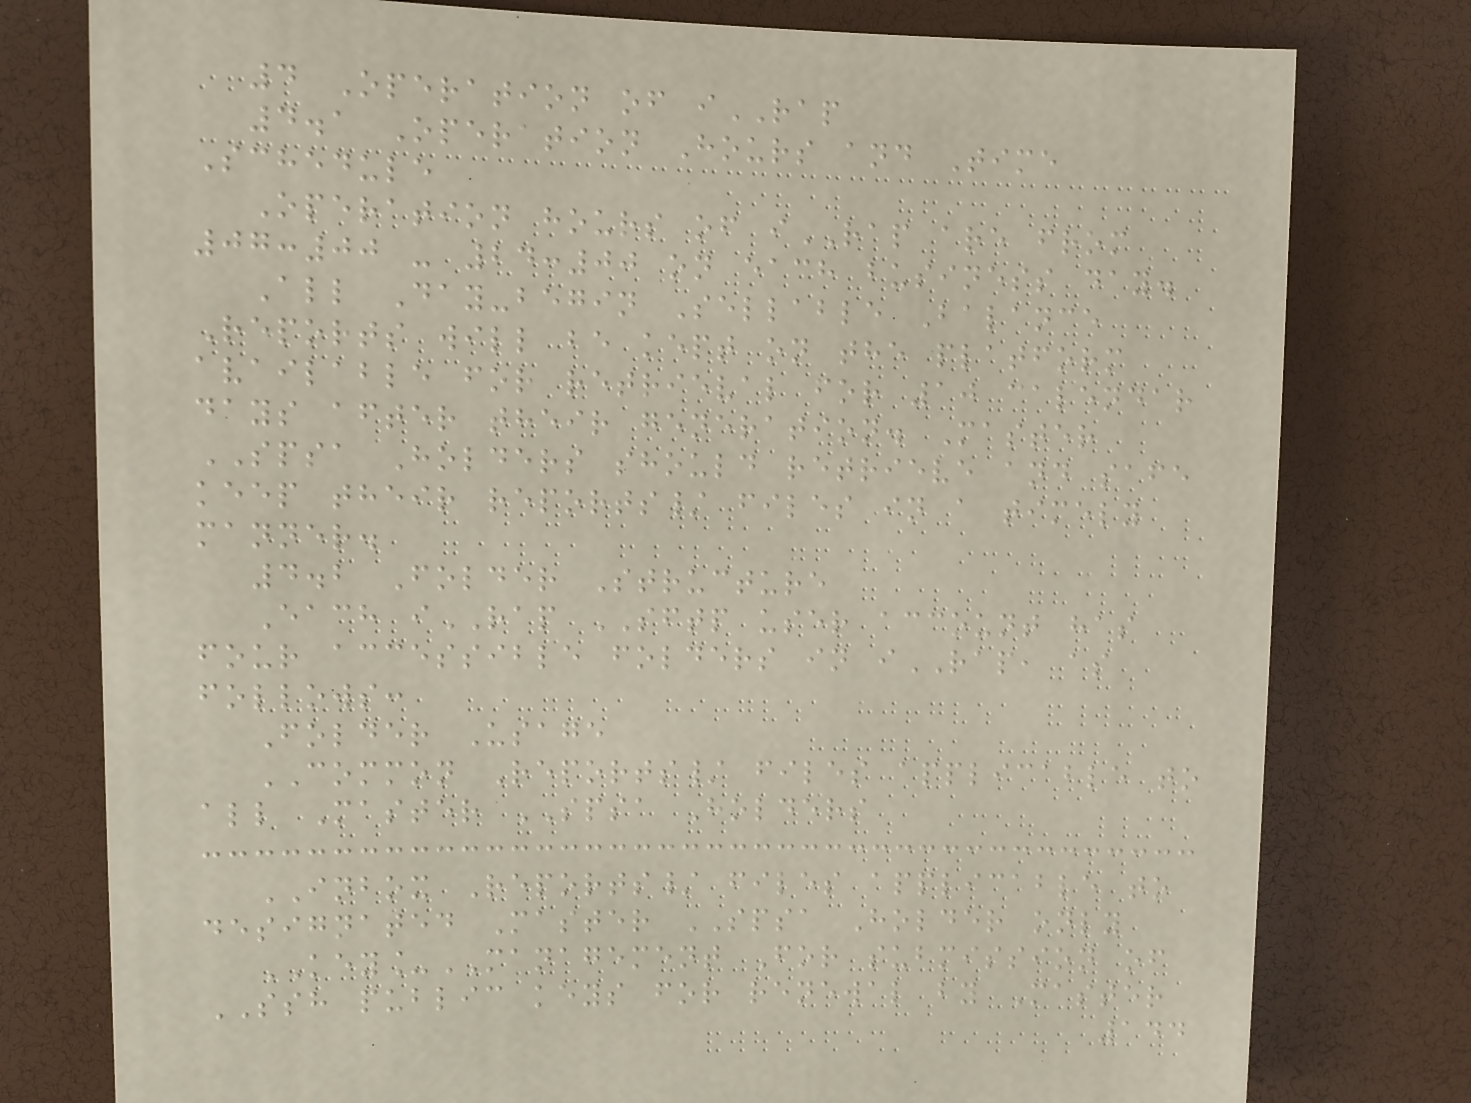4 Operation of iRAP
4.1 Operation Hours and Time
Schedule
Operation hours of iRAP are from
07:00 - 24:00 on each business day.
All Day-begin Sellable Balance
Reports will be kept on the platform
available for retrieval for 10 calendar
days after their generation. Master
SPSA Holders should retrieve and safe
keep their reports/ files in a timely
manner.
4.2 Folder Structure
Each iRAP SFTP user account has
four accessible folders in iRAP, as
follows:
Folder Usage
COMMON Reports/ files applicable to
all Master SPSA Holders
INBOX Reports/ files applicable to
designated Master SPSA Holder only
KEY_MANAGEMENT For submission of
SSH public keys for renewal by Master
144
